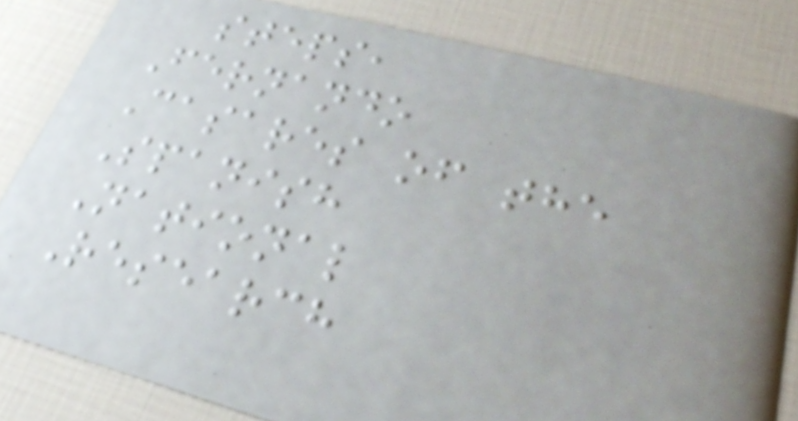steps,
Fernando
Casares of the
Spanish
National
Research
